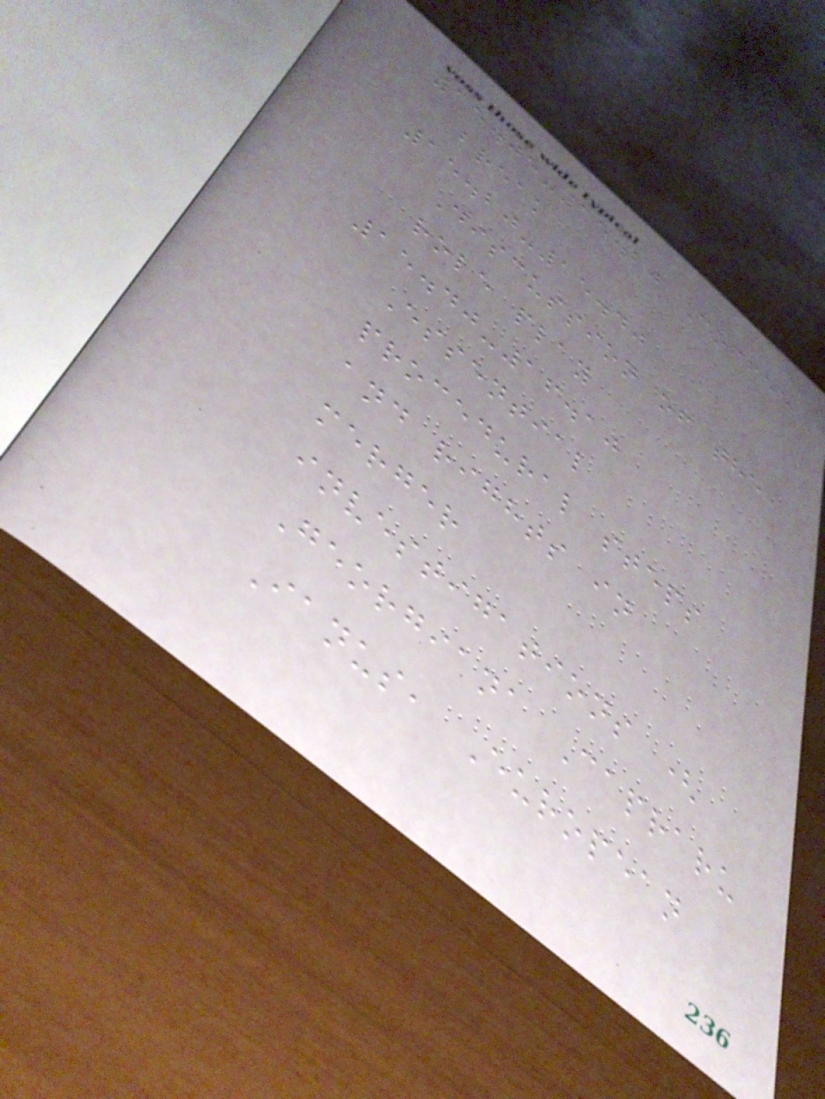15.05-15.20 Coffee
break
15.20-15.40
Discussion of the
role play
15.40-16.10
Essential
procedural steps
and rights in
merger
investigations (
Georgiana Capraru
Ianus, European
